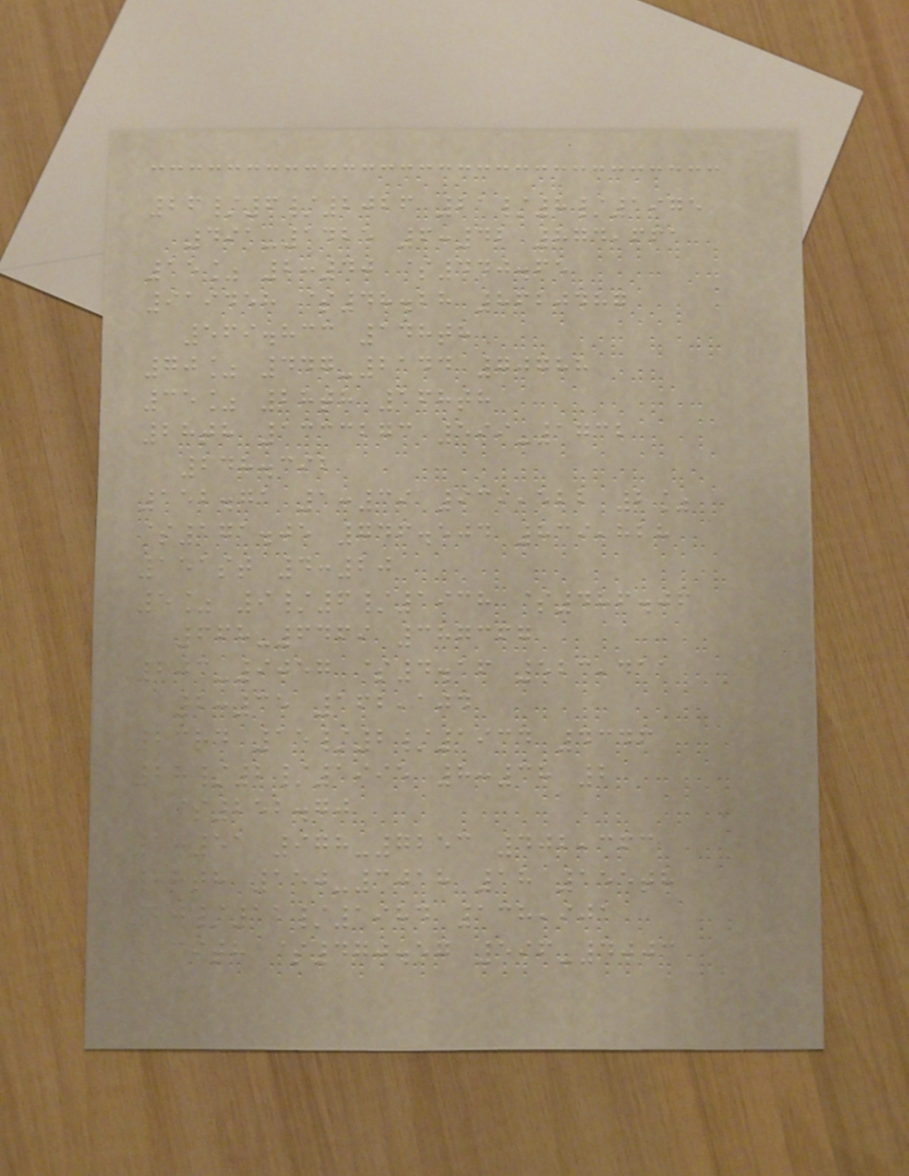26/6/2026 21/8/1975
491-1425 6:42 874,661
15% 2:40 $440.65
919458 $48.28 8620487
569.833 148th
70% 447-2144 70788
35% 28th 168th
28th 1333273 599-1732
248.392
152.71 1:39 939,522 2%
$171.05 746.504 839,828
151st 4:20
5% 9/6/1938 $486.06
668-6469 387367
203-9057 $4.16 523,411
2:35 162,104
23rd 15/2/1934 4346
28/2/1995 8:38 2
$252.70
1:51 978-7253 402,363
68th 150-3018 18 155th
20/11/1984 138,901
139th $470.57 596-4003
